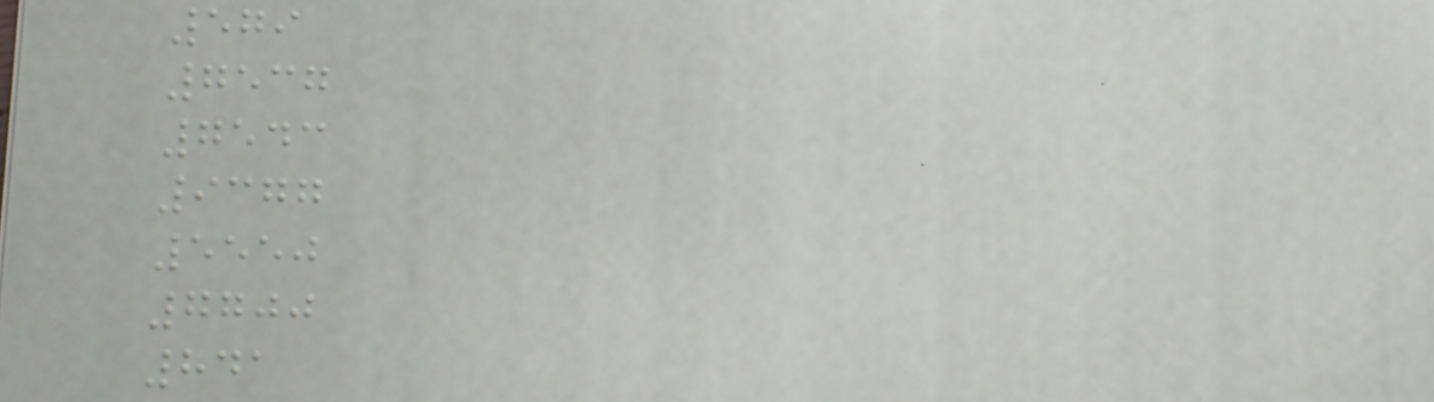579
7537
7543
9377
5550
7700
841
